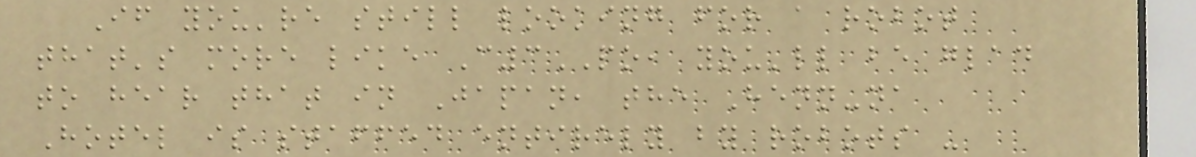If you're still looking for a robot
that's more like C3PO, you'll be glad
to hear that in Japan, the Henn-na
Hotel is staffed entirely by robots -
